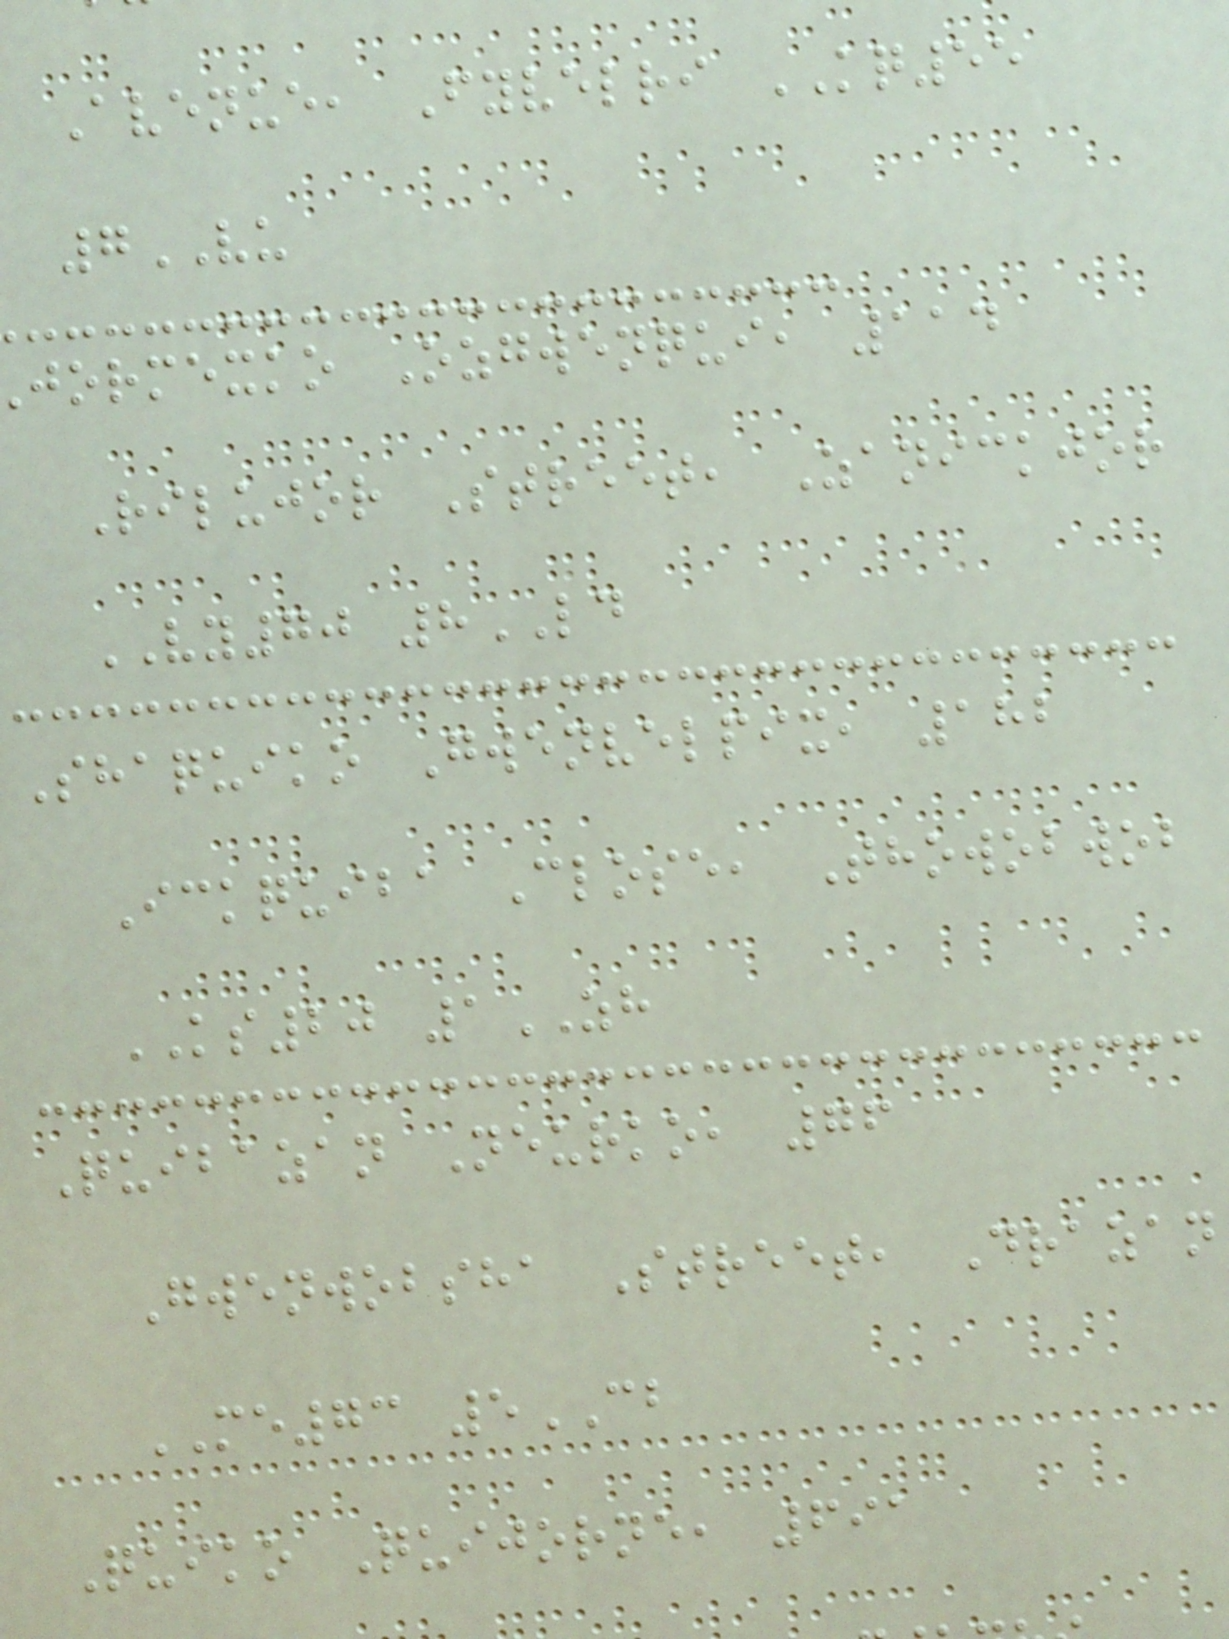Avenue, Fyvelri KQ55
7VU
jormexko Ozgwenqui, 114
Rilujor Street, Zanickjor
VY70 8LD
Shaquiko Gwenvelpix, 182
Ickquiba Close, Thowobwob
KS20 1ZH
Quibazan Neurko, 76
Gwenwobsha Street, Drazan
ME73 5CB
Quiko Quijorne, 691
